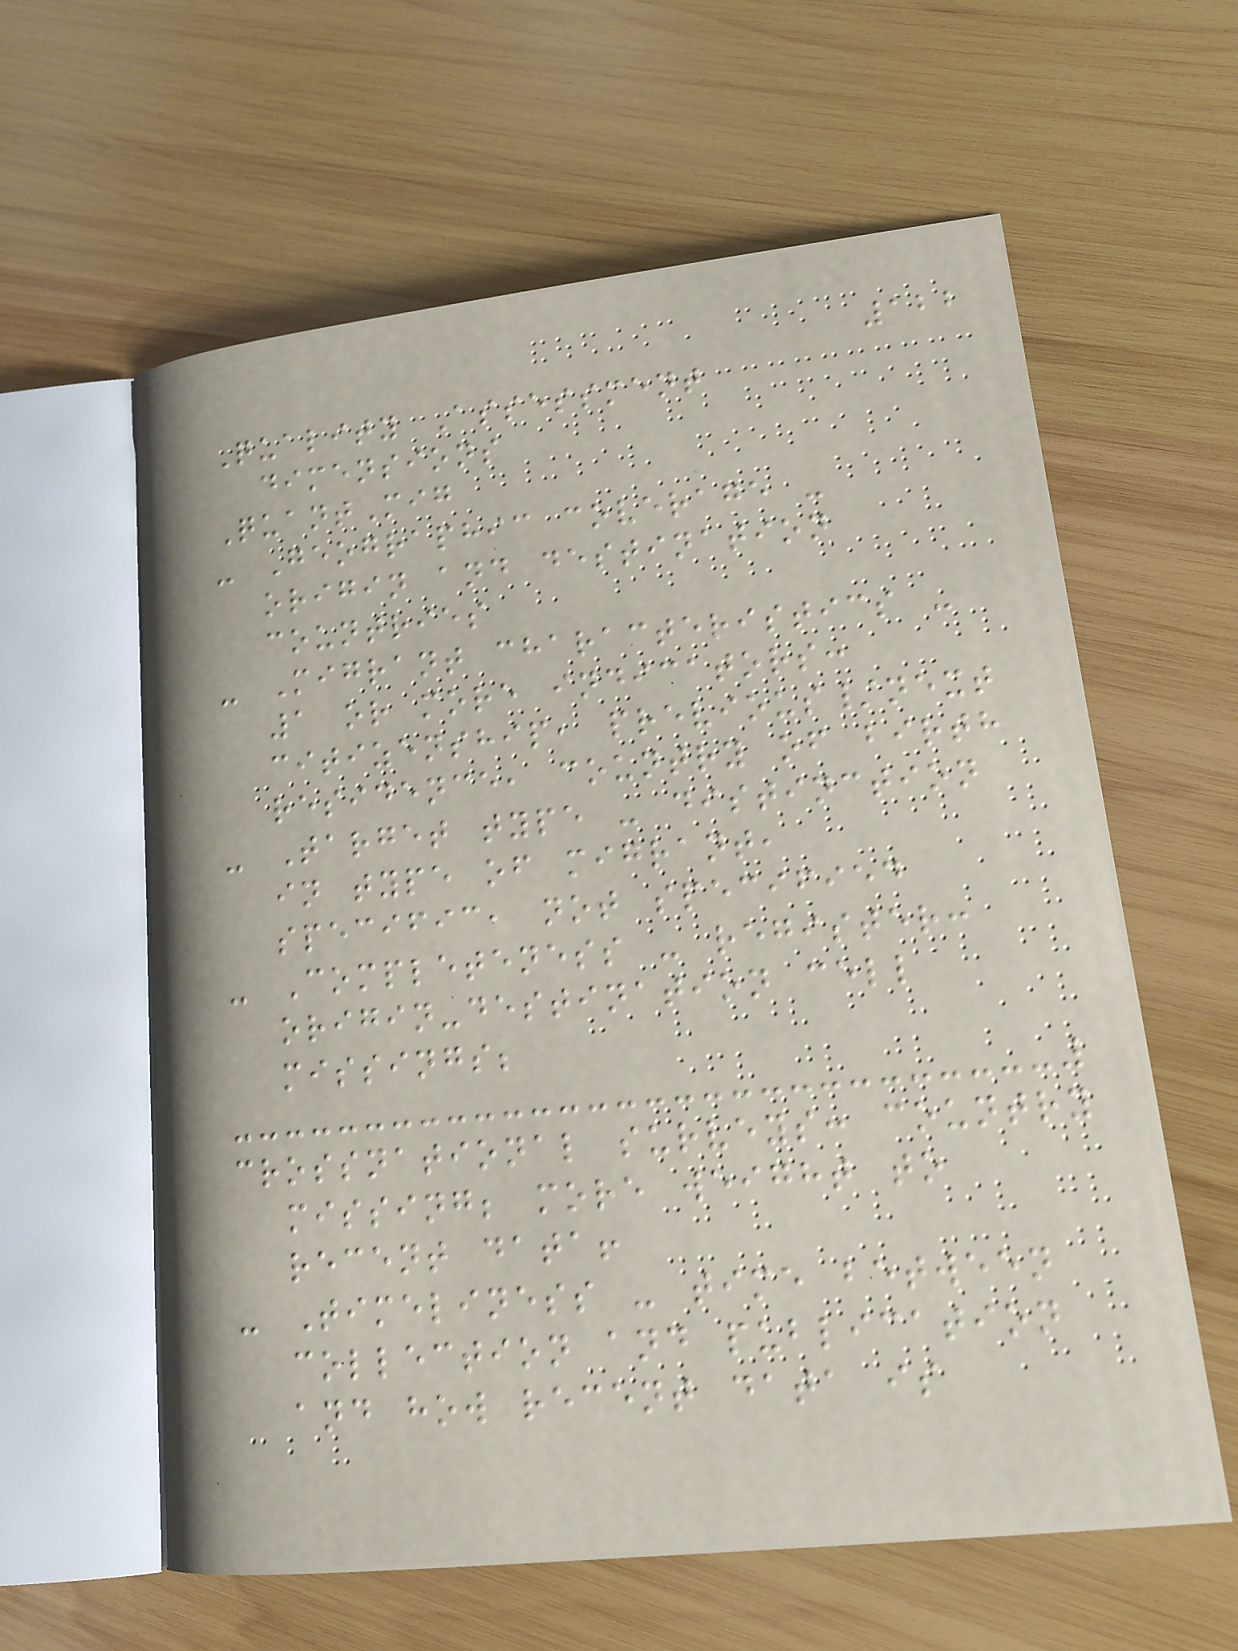122
Quality Assessment
dimensions
QuantMig
- Geographic coverage -
origin and destination
countries
- Migrant characteristics -
1 or more indicators:
citizenship, previous/next
residence, country of birth
- Target type - distinction
in type of migrant,
specific, not specified
- Completeness - register:
origin-destination cell
missings;
crossnational surveys: country
missing; more weight to
recent data!
- Timeliness - time between
collection and publication
and how recent data is
